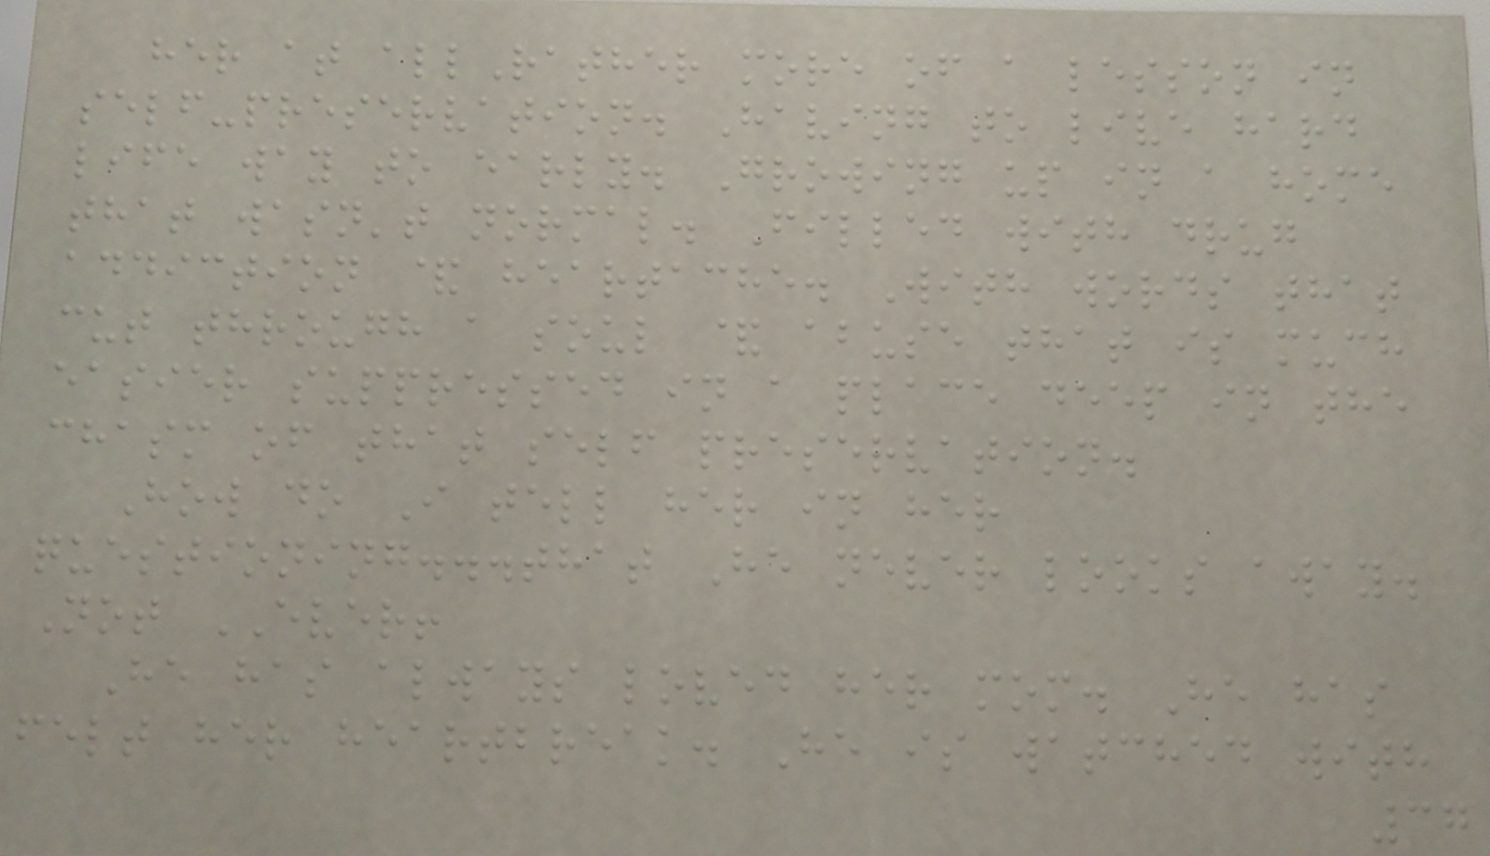her at allRather more of a lesson in
self-preservation. Having to live hard
life way to early. Growing up in a home
that wasn't normal. Filled with drug
addiction & heartache. With words that
cut through a soul & abuse that is much
easier suppressed in a place deep in the
chasm of that self preservation.
How do I tell her in her
questioning...that He never looks away.
Not EVER!
He has always loved her mom. He has
felt her heartbreak. He is watched with
37
